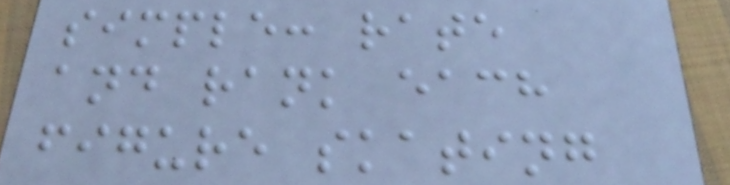simple: rate
and rank each
figure skating
